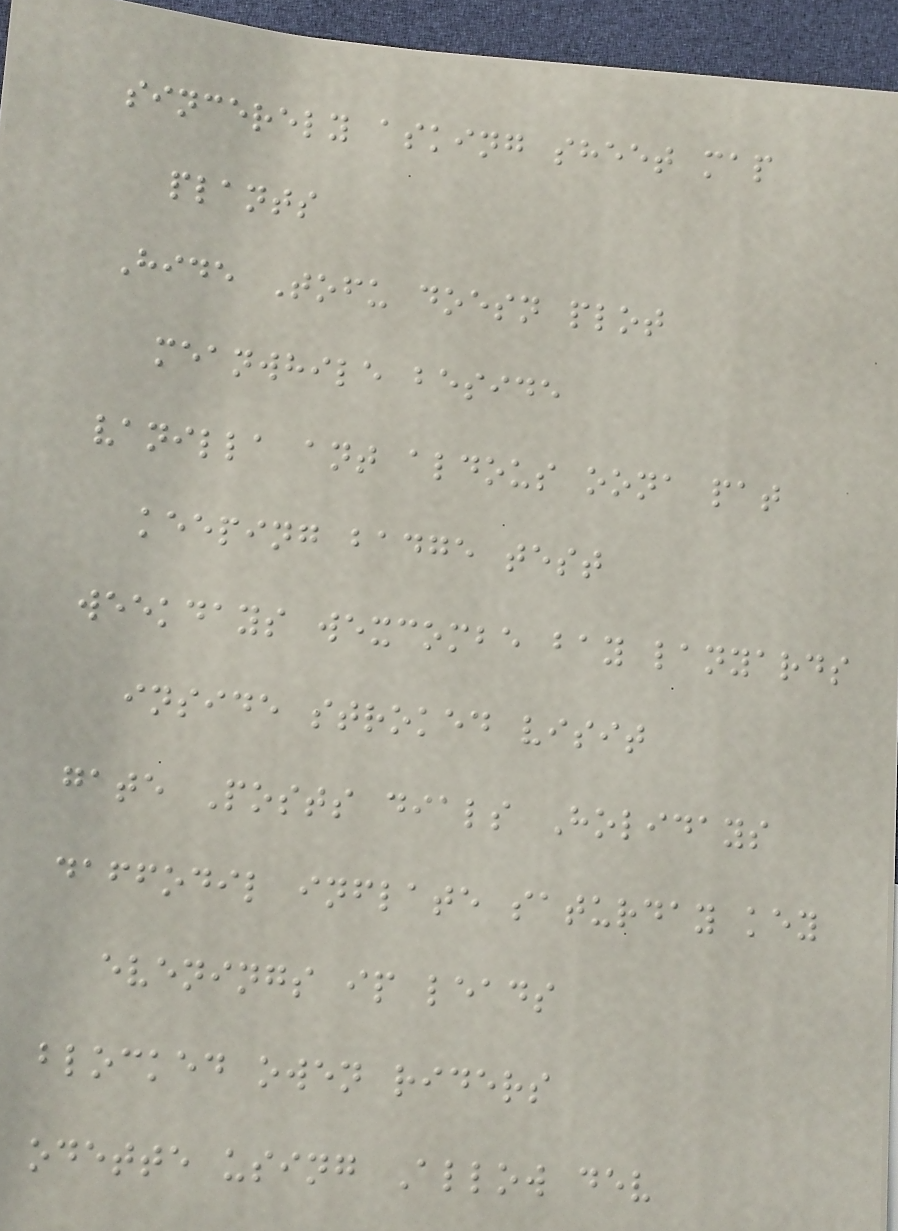sincerely asking sheet map
plants
Hide Tofu doesn plot
meanwhile beside
vanilla ant aldous oona pat
keeping badge test
weekdays wexcombe bay lanyards
inside stroked visit
gate Posts dials Holidays
daffodil inflate saturday key
evenings ip leads
blocked owen riders
odette using Allow dev
